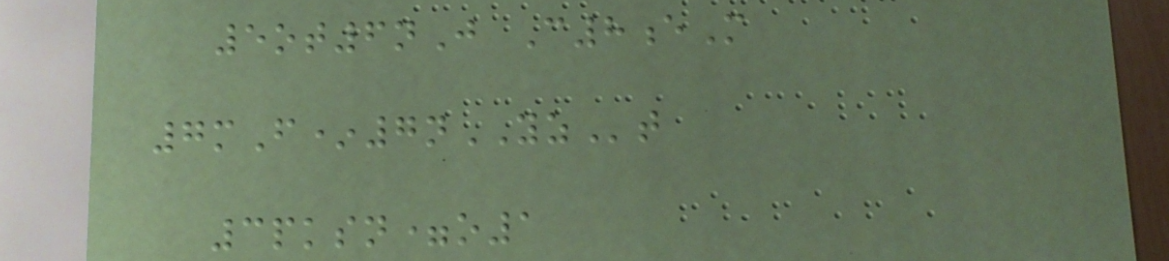5ot6nJ C8eM
7mF*7nYZt
3pksn=o1
